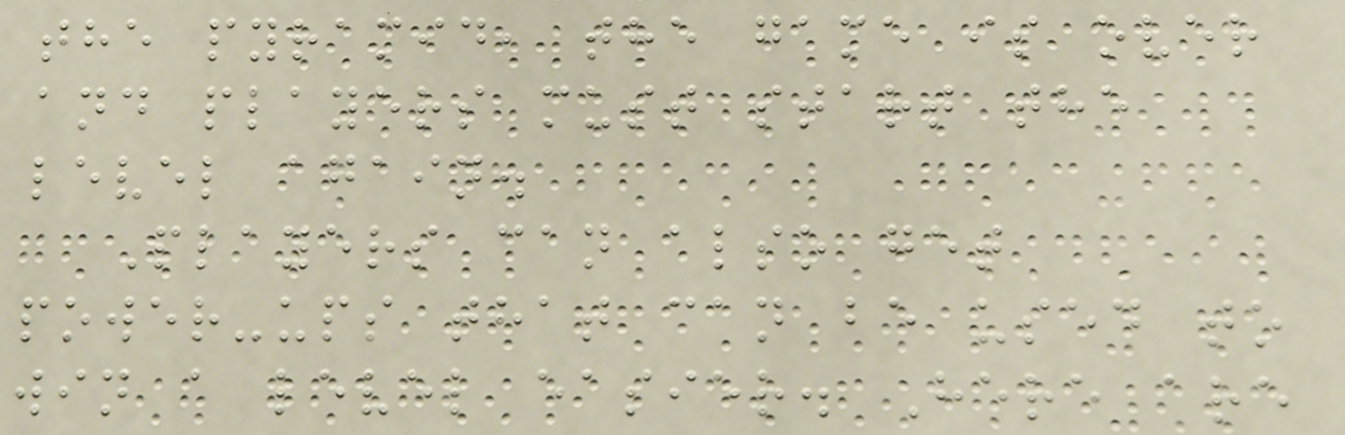the pyramid, the game is over
and players must start the
level again.
Players can also get
power-ups that can be used to
win a level easier. Here are
